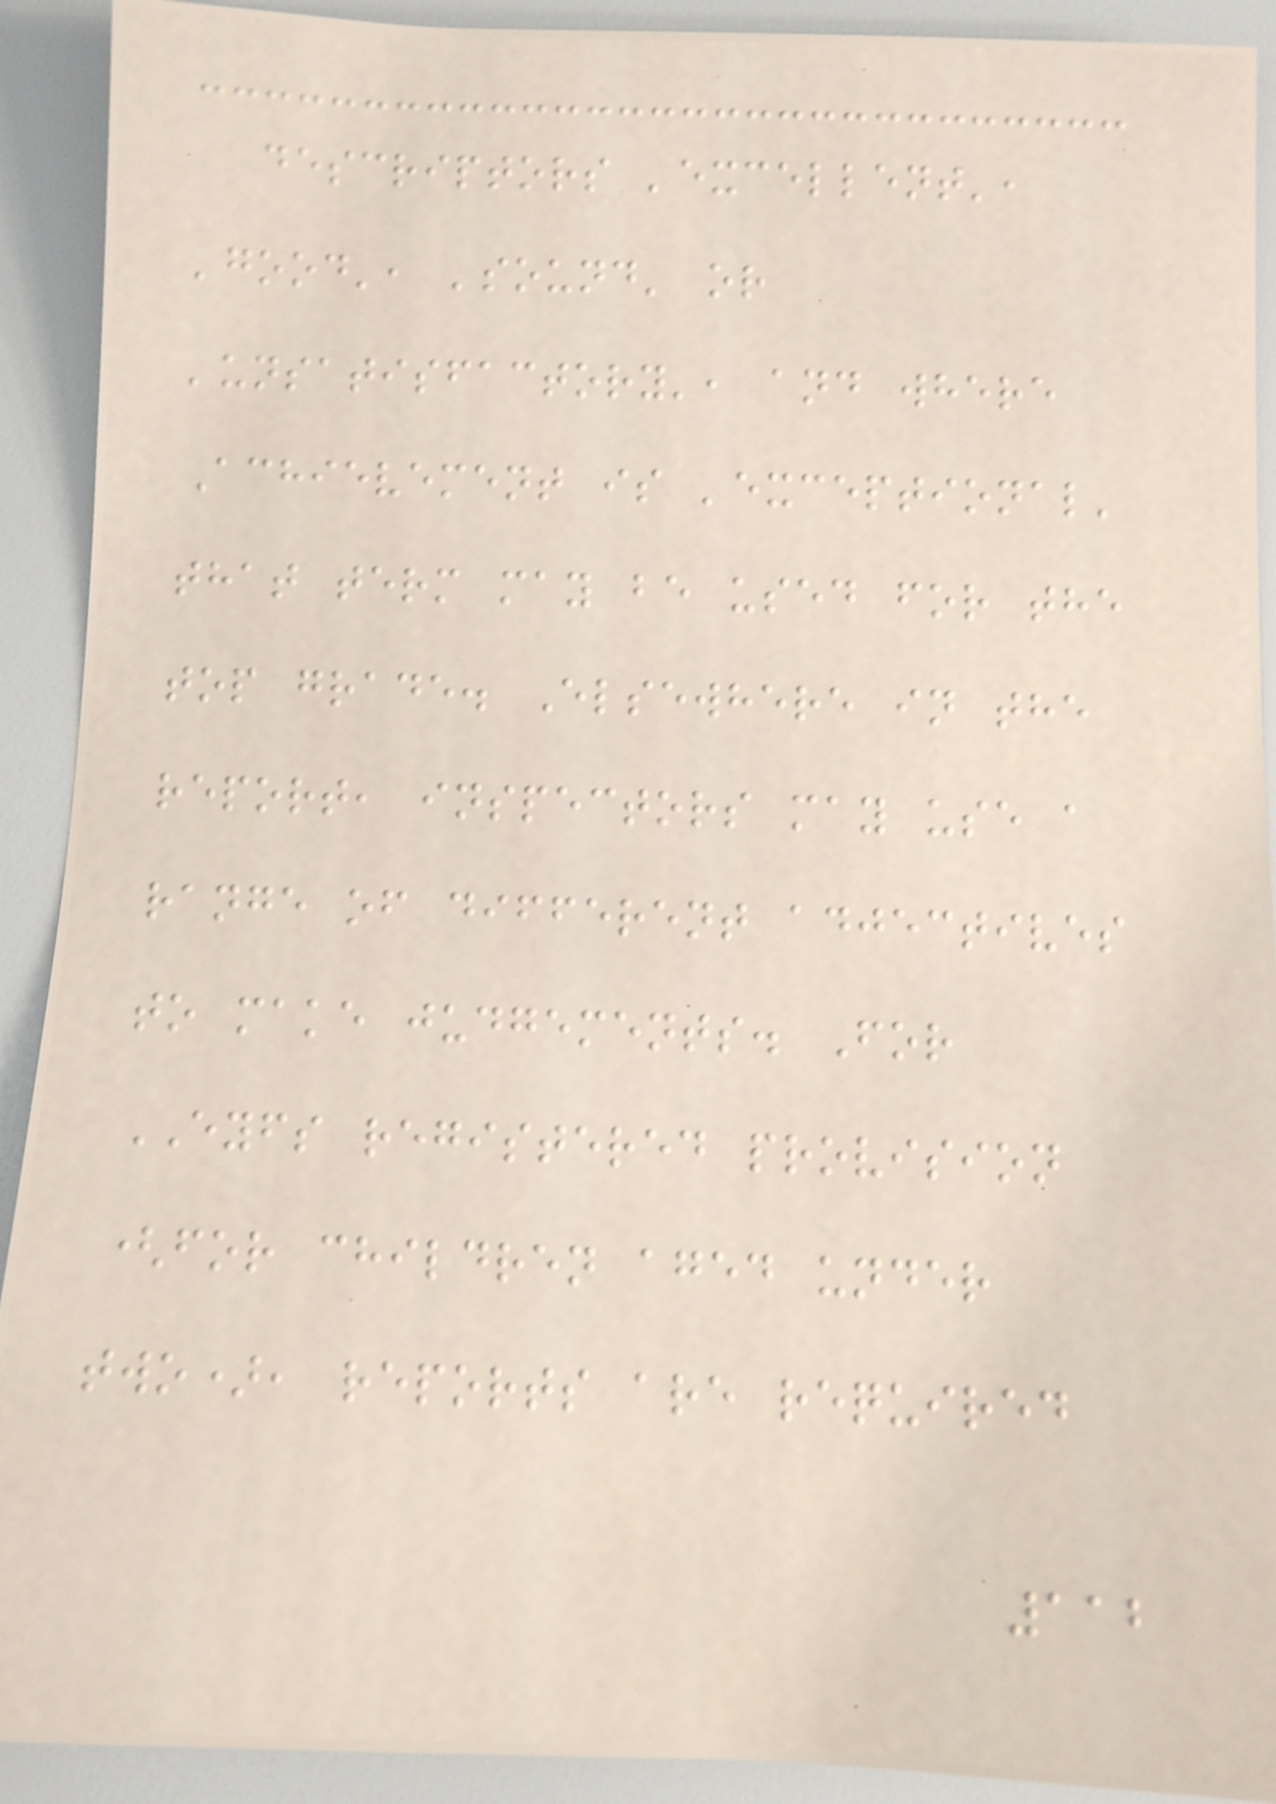descriptors 'excellent',
'good', 'sound' or
'unsatisfactory', and where
Achievement is 'exceptional'
that term may be used for the
top grade. Elsewhere in the
report, inspectors may use a
range of different adjectives
to make judgements. For
EYFS registered provision
(for children aged under
two), reports are required
112
